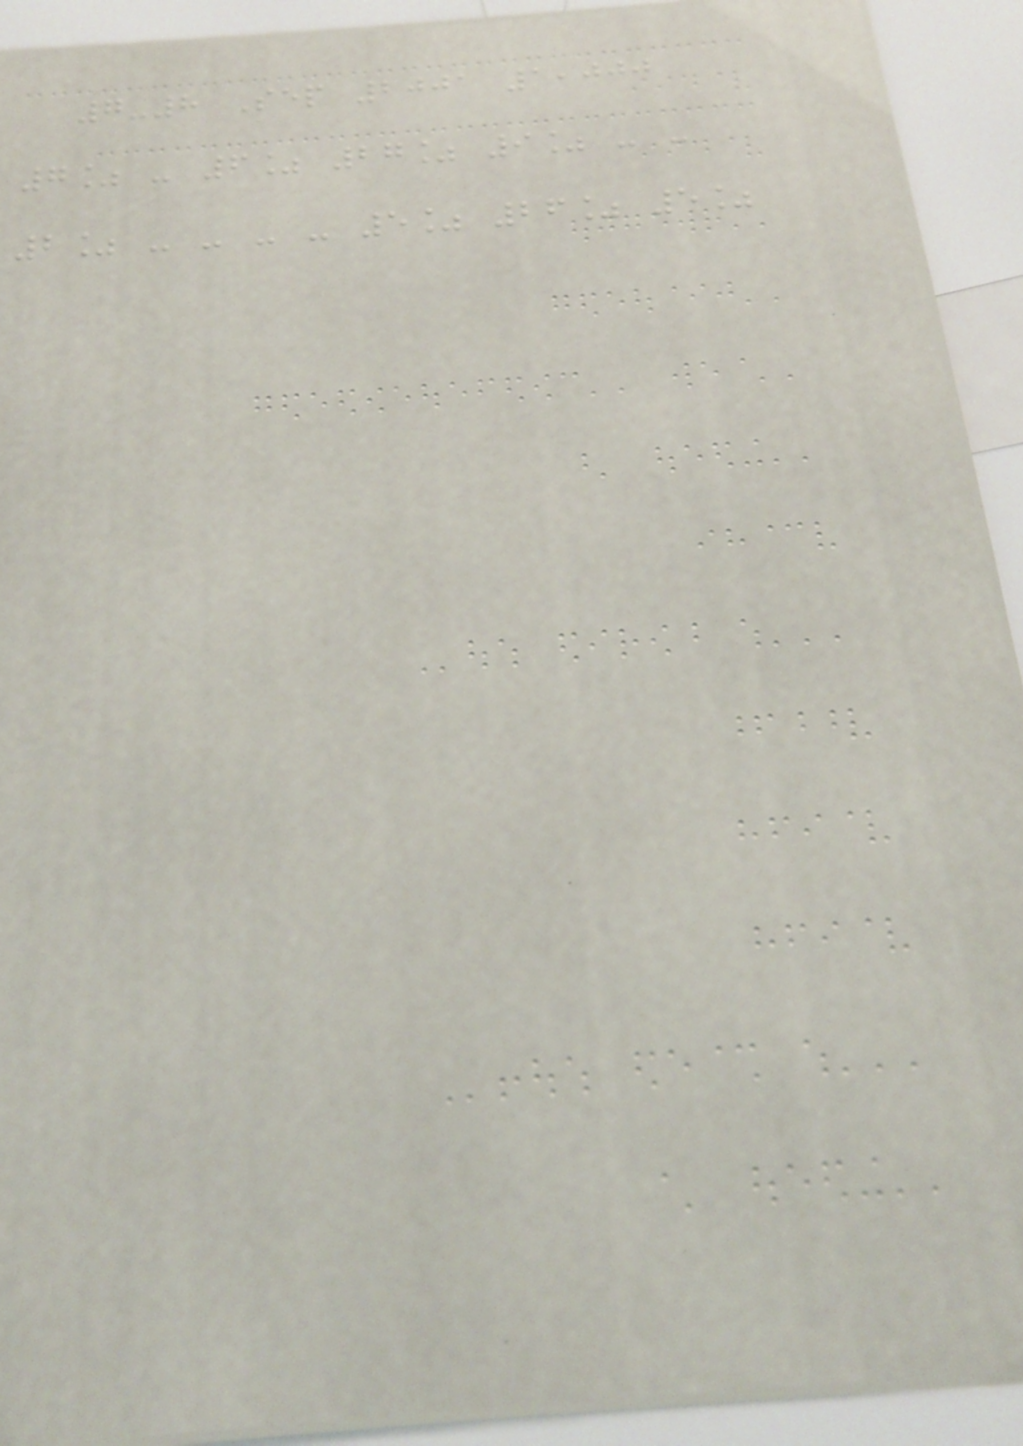7-8 Sep 2001 1,000
7% - 6% 27% 9% - -
2% - - - - 5% 26% 5%
